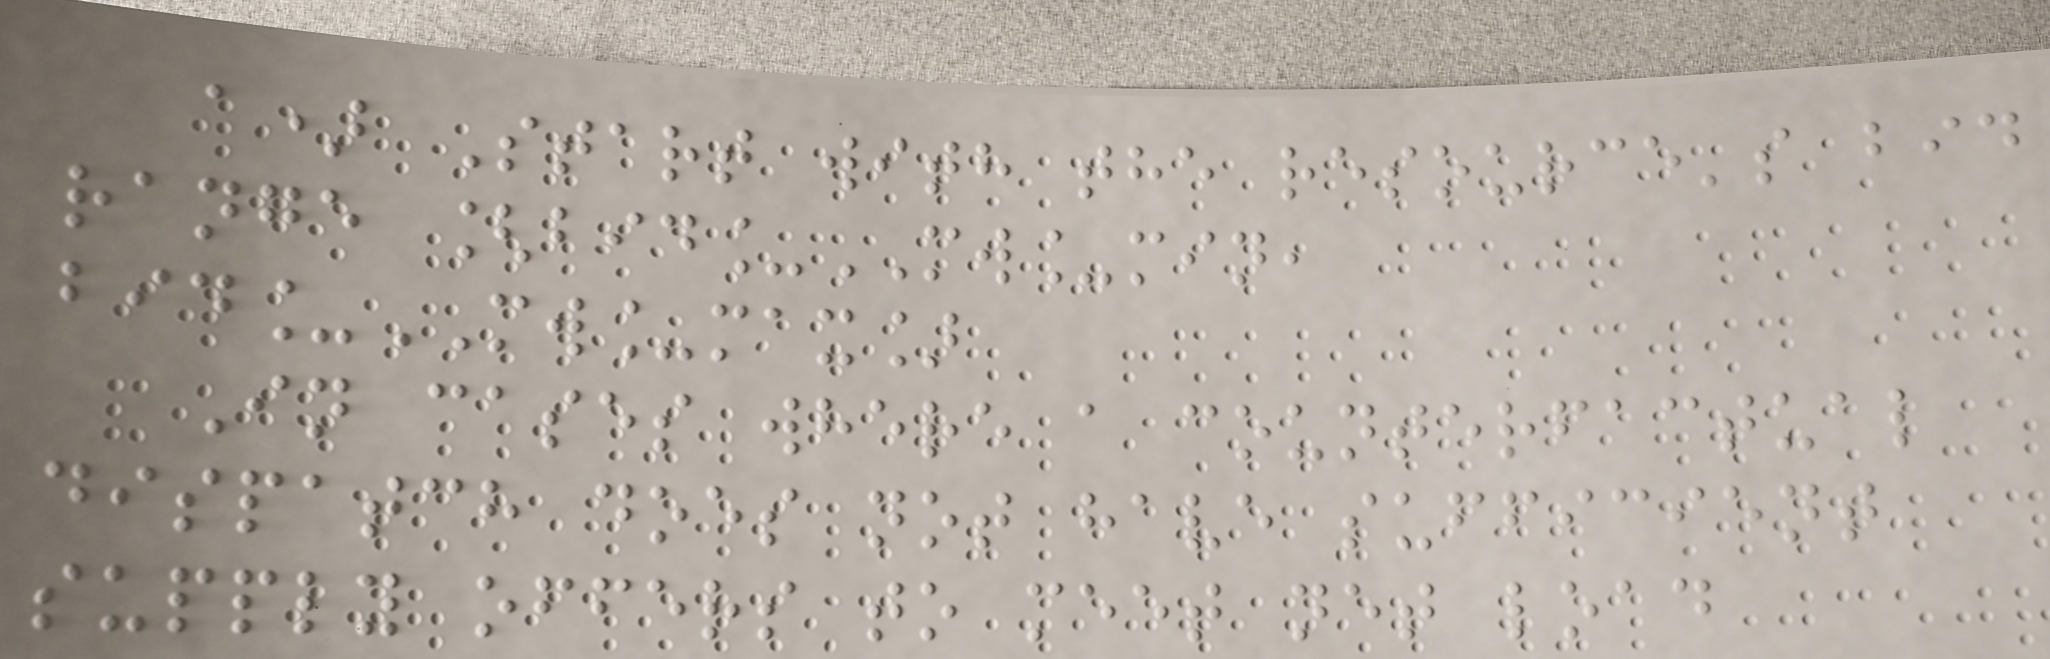a) Start with the resource's bid
range [bid_MW_min,
bid_MW_max]
In cases where a counterfactual
dispatch does not have sufficient
supply offers to meet net load
